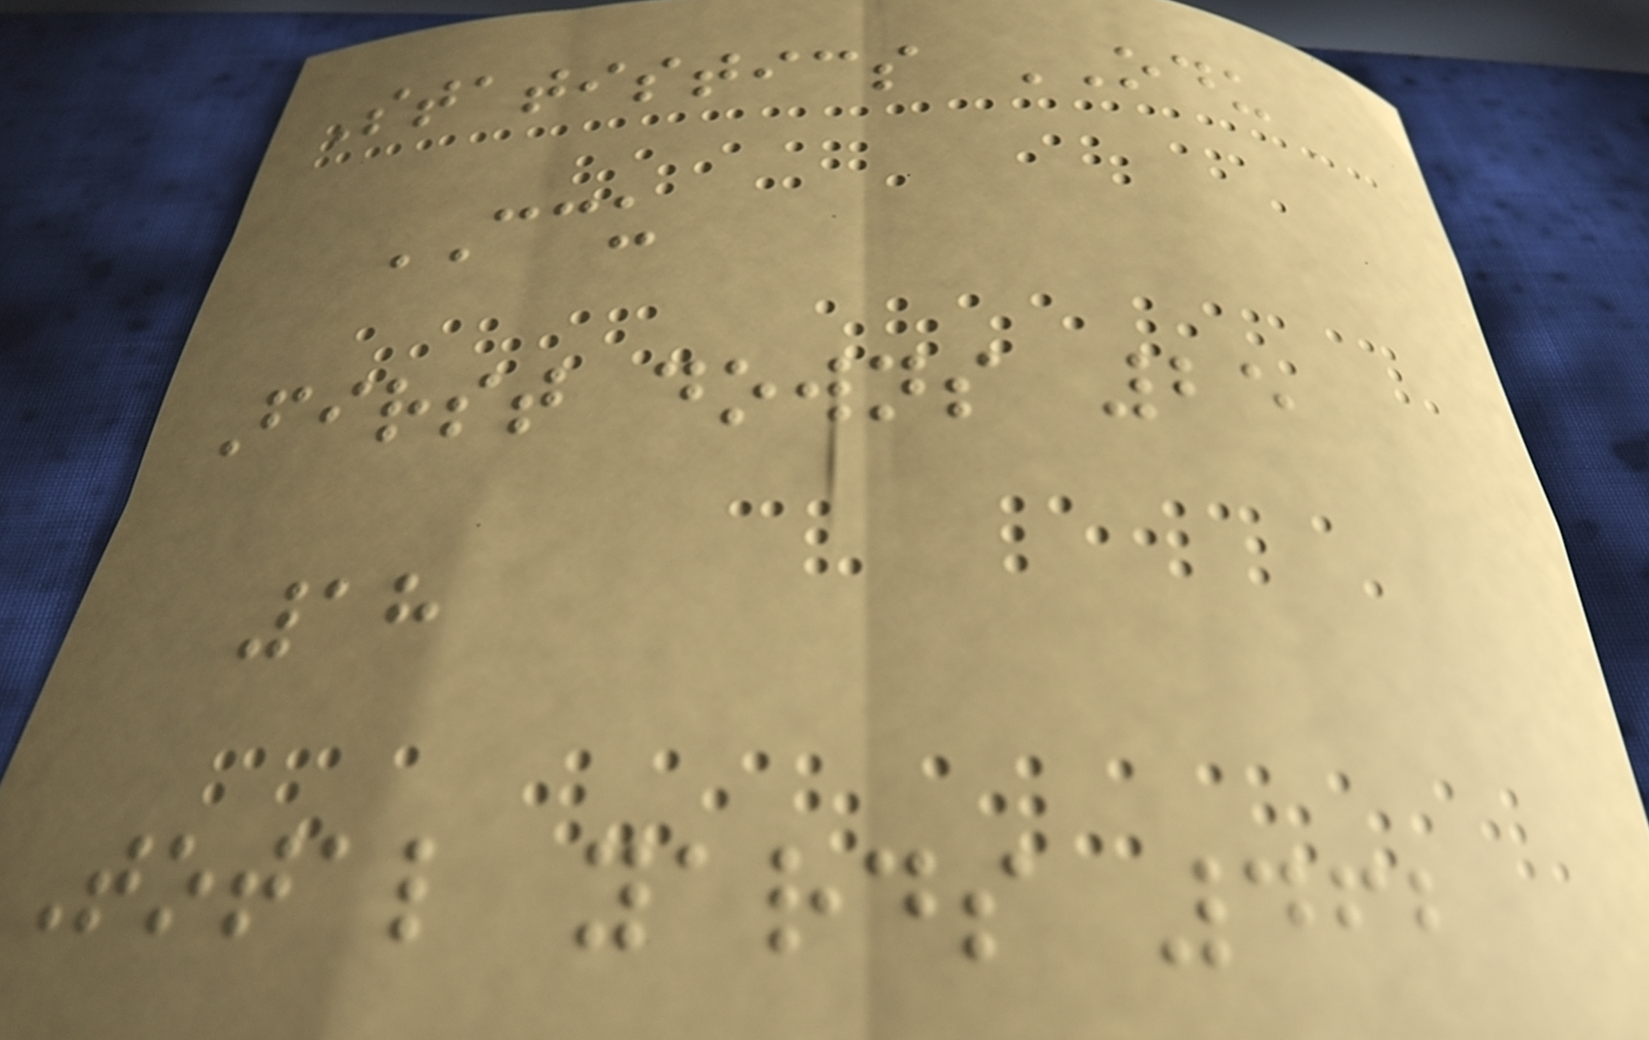Statistics ODU
CCU
First downs 25
18
Total yards 462
